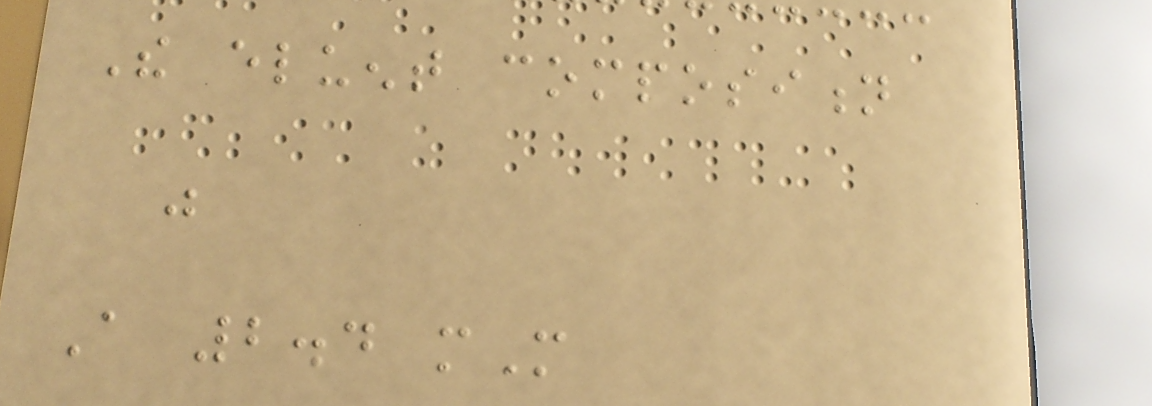The eluent composition
was
A 2.4 mM
